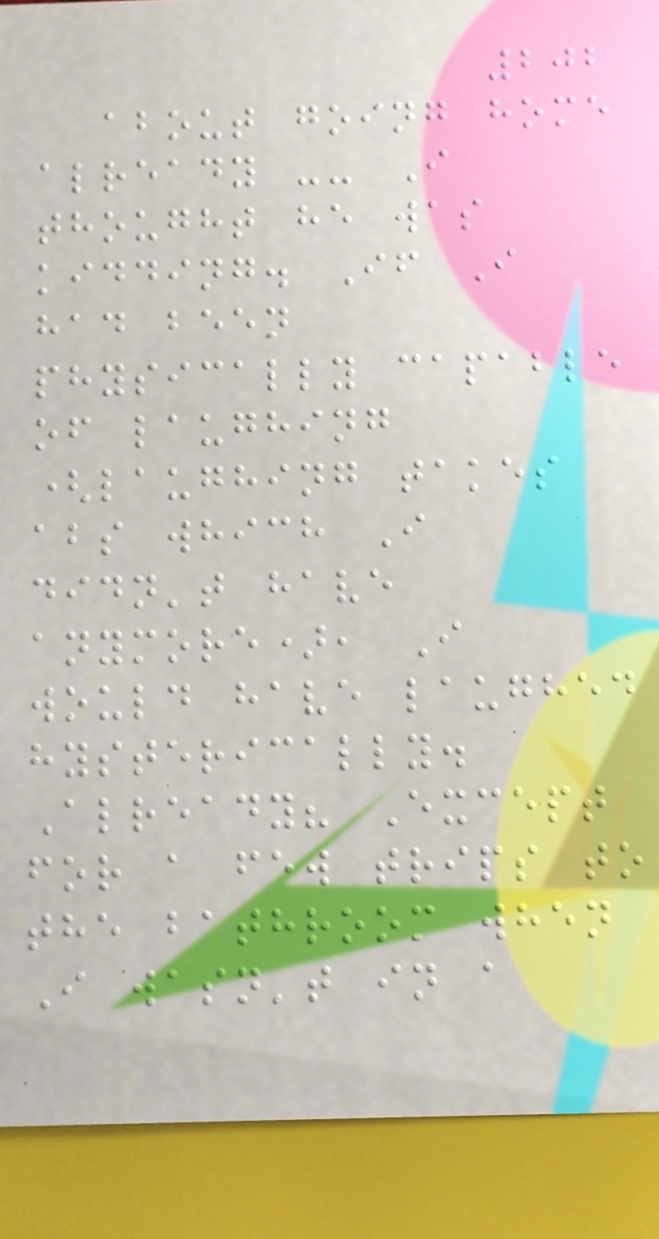202
about going home
already -- I
thought he was
kidding. If I
had been
physically capable
of laughing
(laughing takes
abs which I
didn't have
anymore), I
would have laughed
hysterically.
Already? Except
for a few trips to
the bathroom when
I wasn't in a
